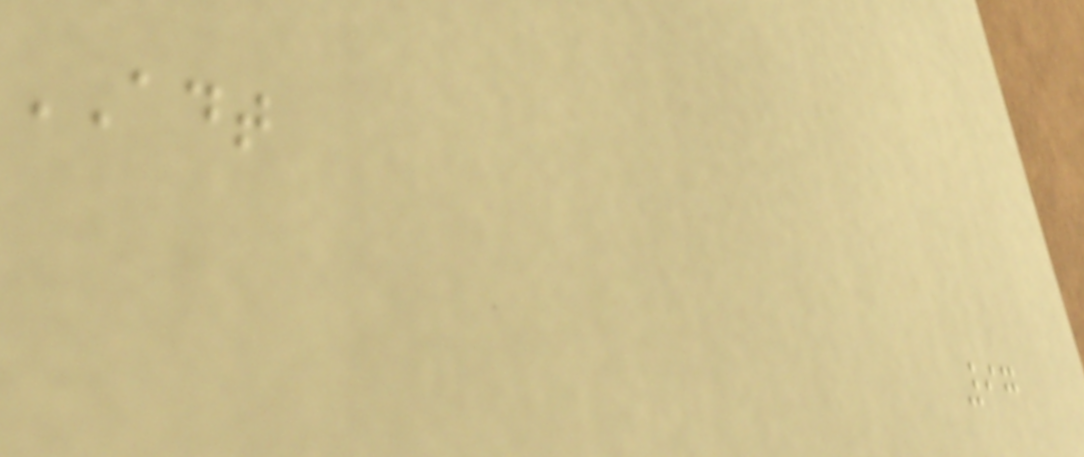ADT
97
